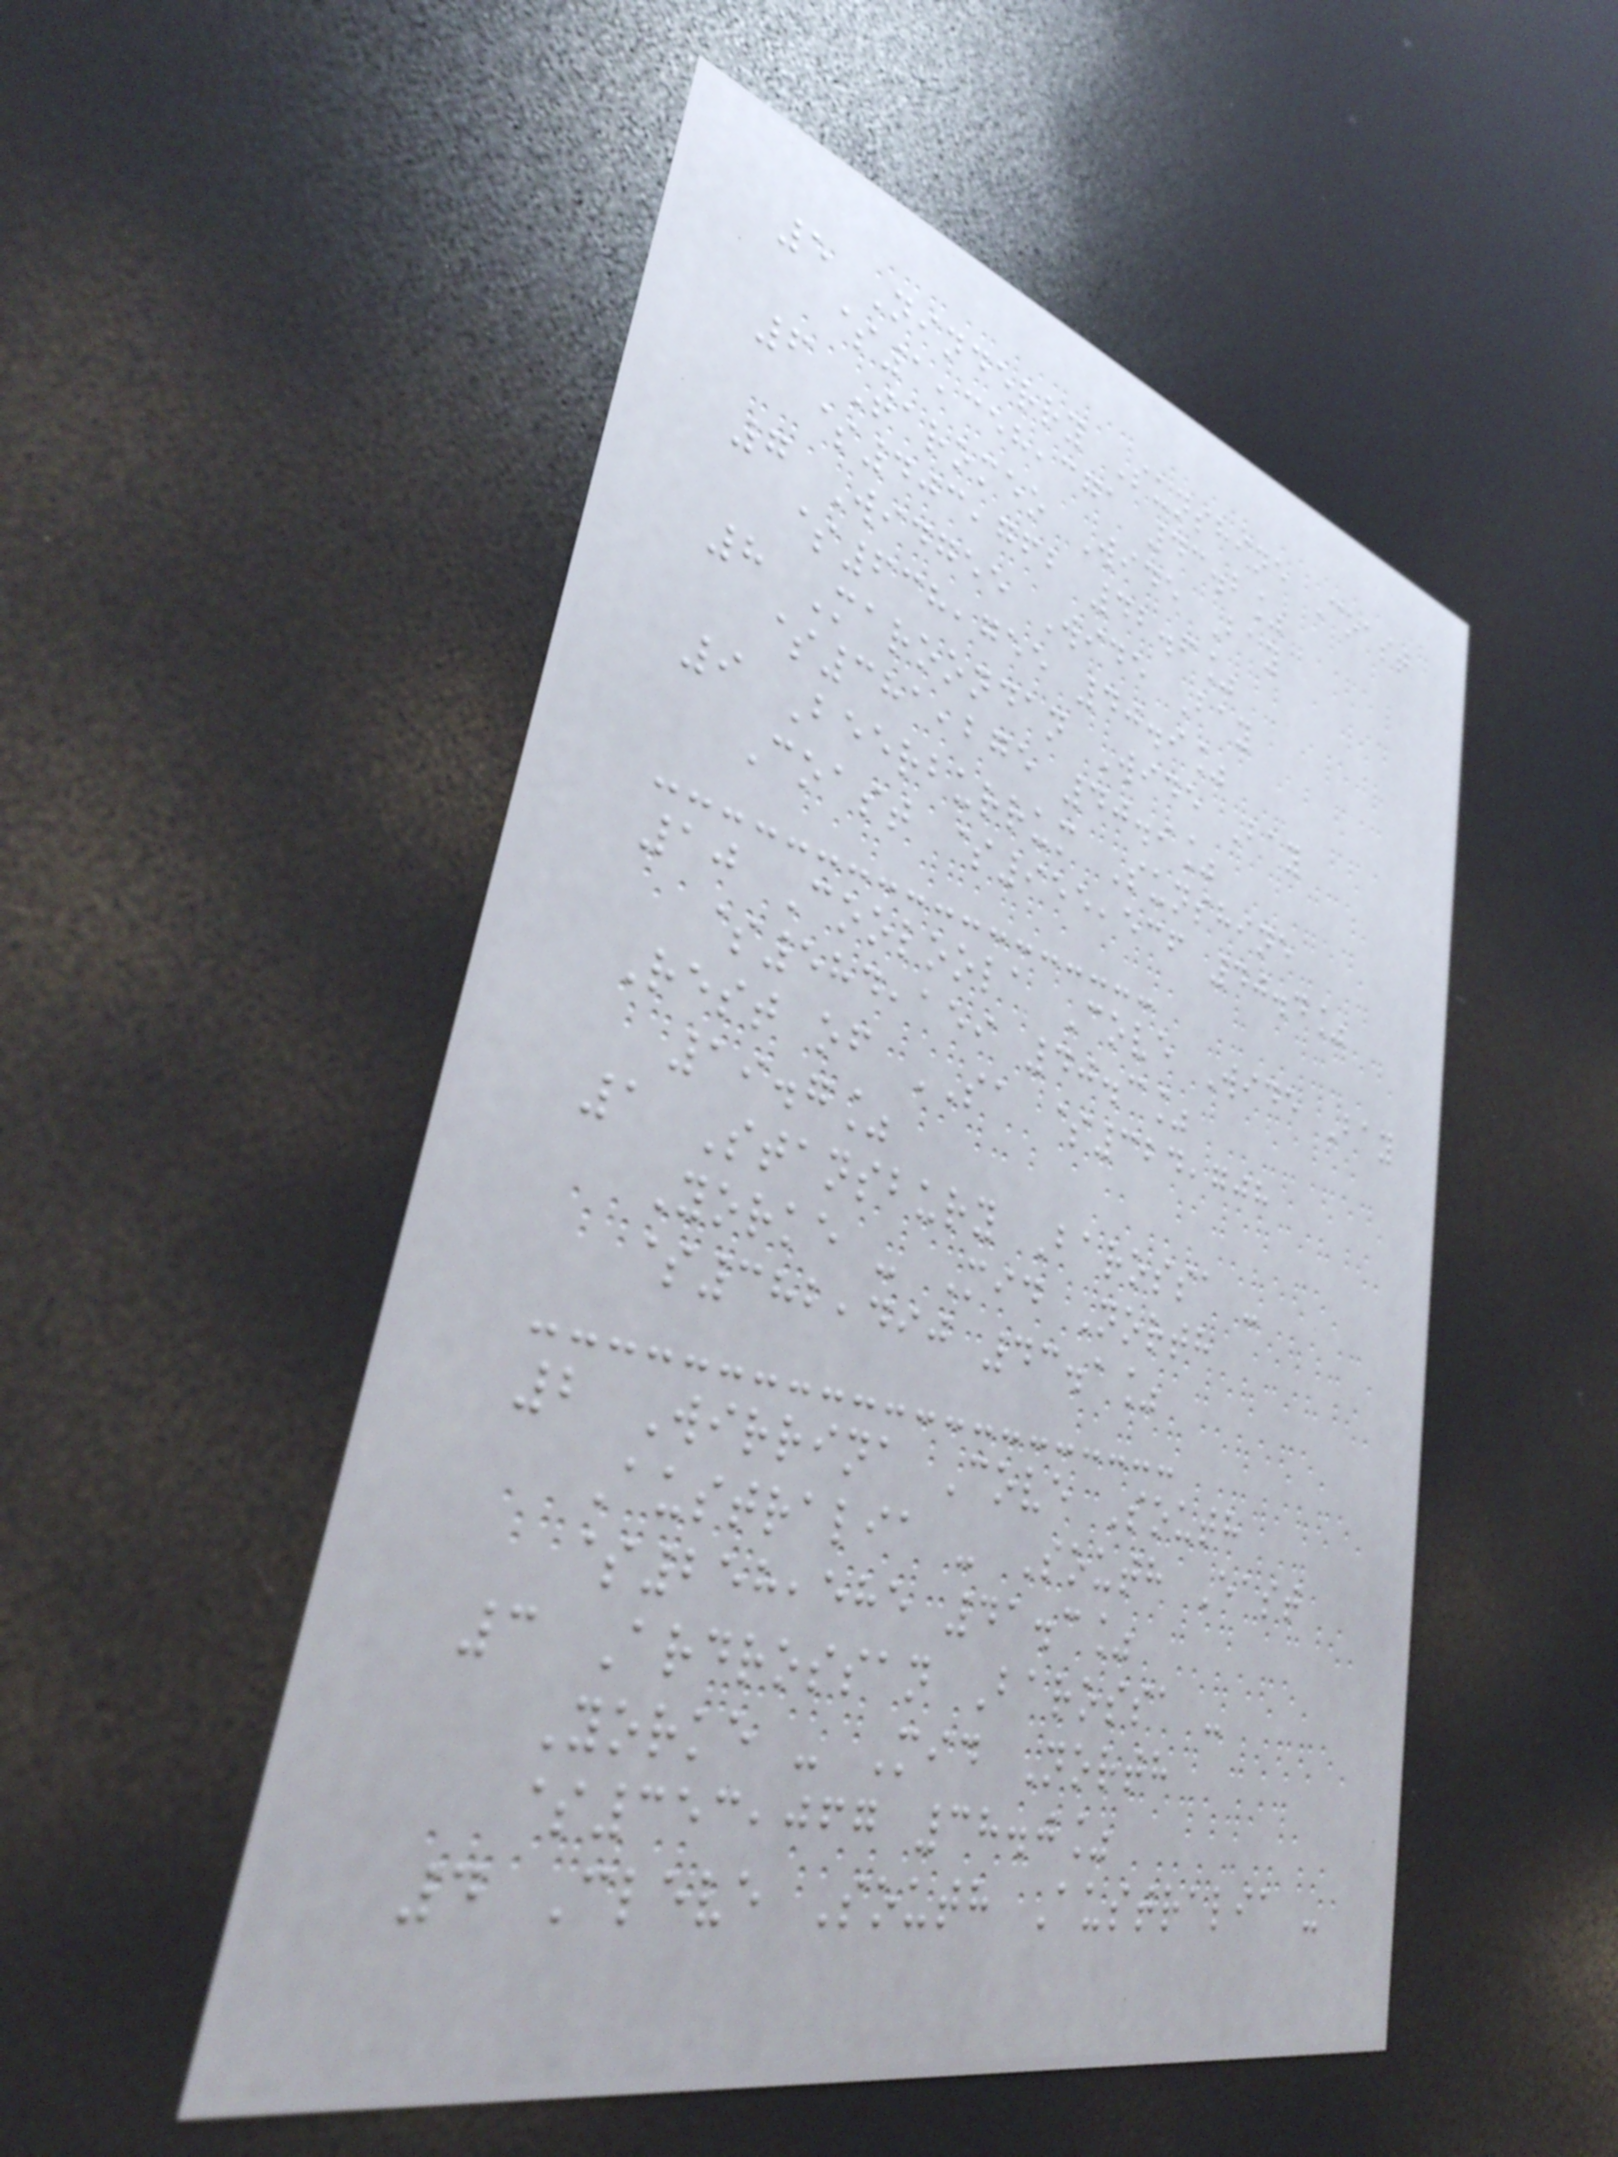5 Ninderry Sunshine Coast
$1,358,371 43.2%
6 Taromeo Wide Bay
$403,762 42.6%
7 Widgee Wide Bay
$638,755 40.9%
8 Maroondan Wide Bay
$381,275 40.9%
9 Beerburrum Sunshine
Coast $955,536 40.4%
10 Cooloola Cove Wide Bay
$584,159 40.3%
Rest of SA $324,708
19.7%
1 Stansbury Barossa -
Yorke - Mid North
$382,490 43.1%
2 Wirrina Cove South
Australia - South East
$258,585 41.3%
3 Ardrossan Barossa -
Yorke - Mid North
$353,067 38.0%
4 Cleve South Australia -
